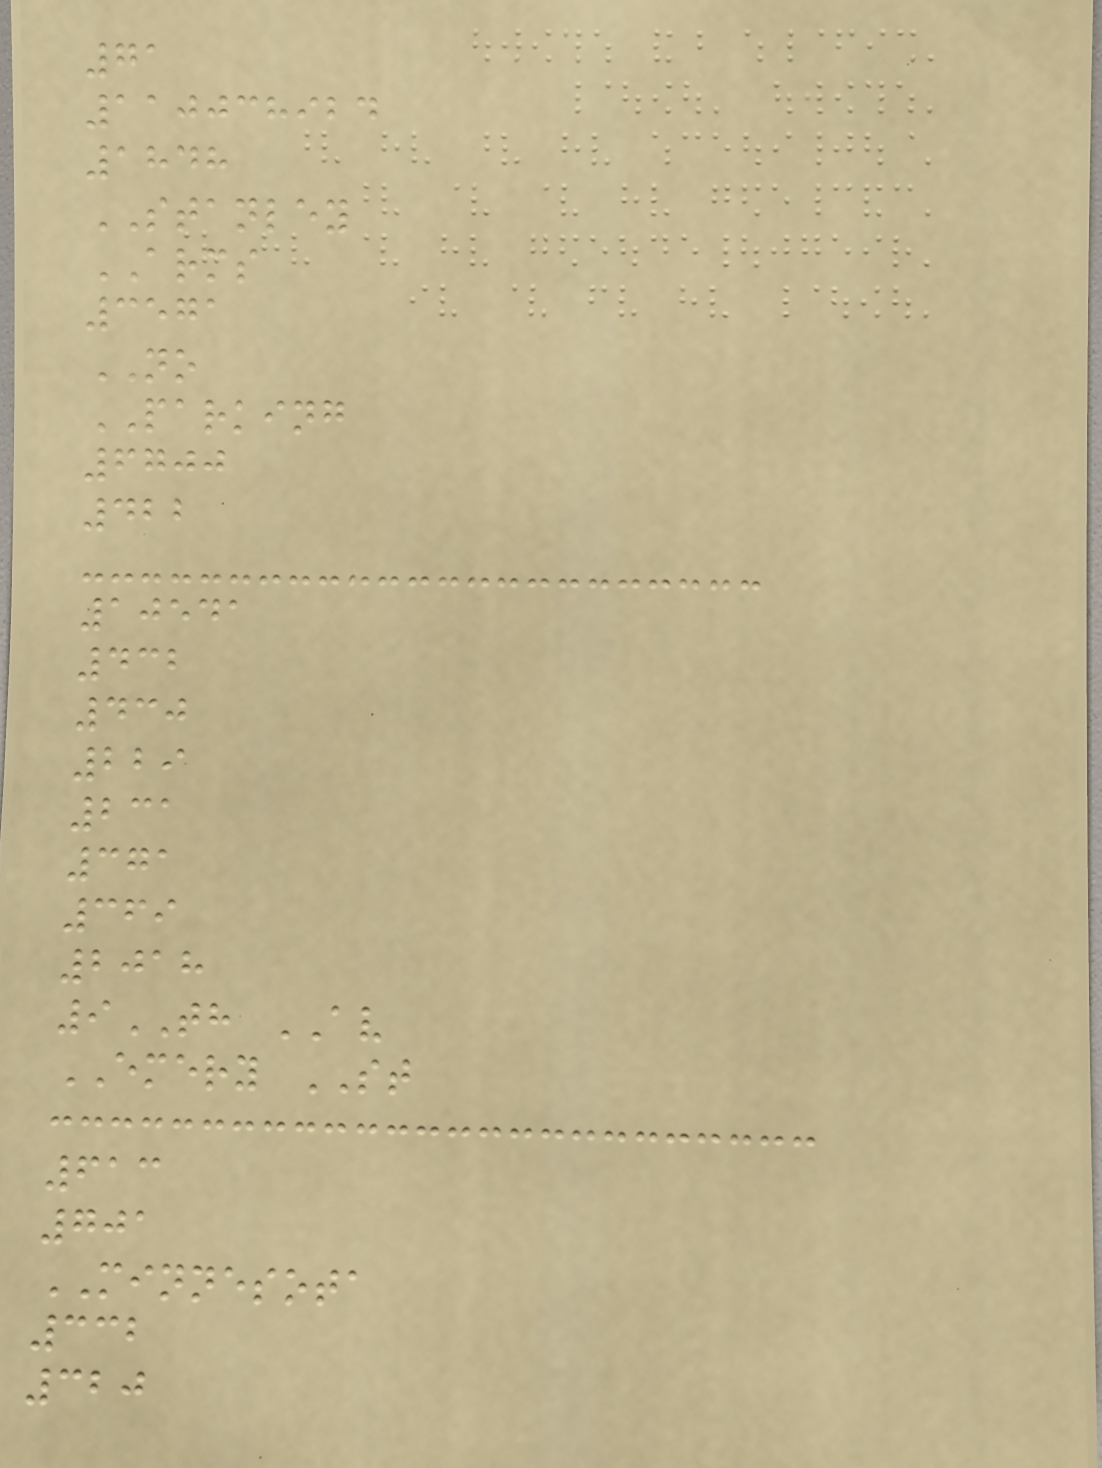71
110038924
1848
STANLEY
ARMS
3571
NO
PARKING
6700
422
10541
432
430
229
231
371
369
2018
9TH AV
EMERY ST
613
701
MINNESOTA
332
320
